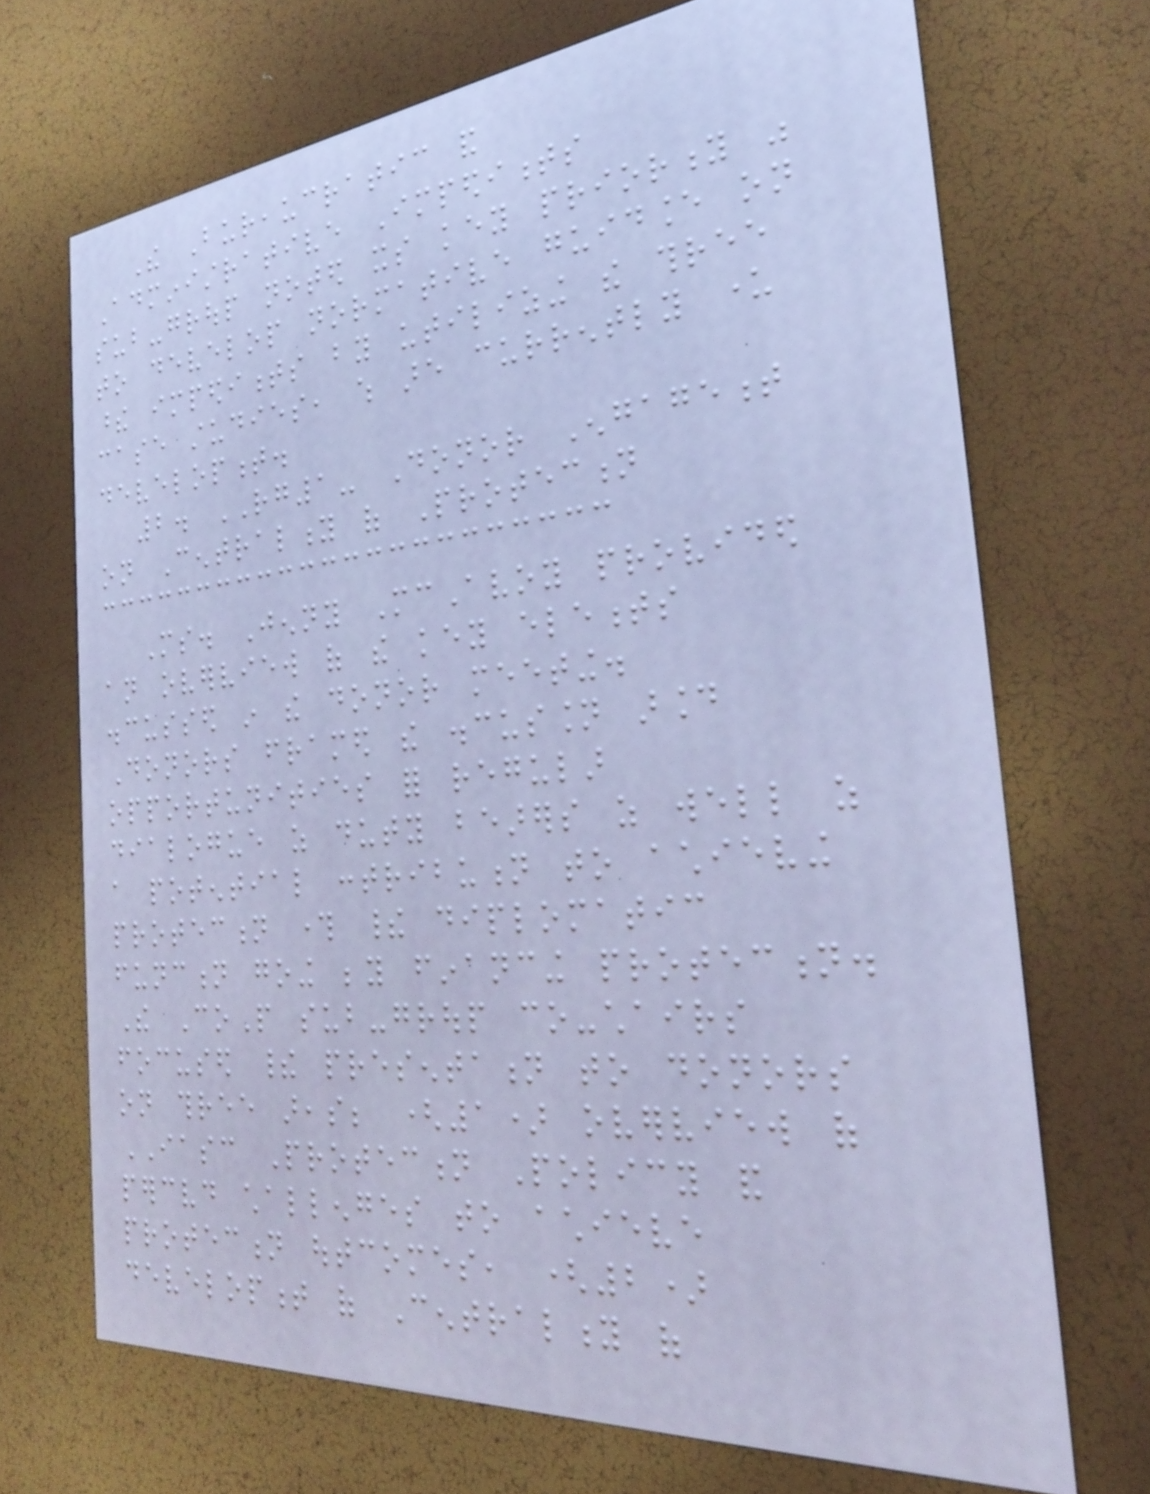The Bureaucratic and
Administrative Impediments
sub-group noted its key priority was
to develop normative guidance on
these impediments by utilizing the three
case studies, which are currently under
development.
2. RG1- Donor Engagement
on Centrality of Protection
Ms. Jenny McAvoy provided
an overview of the key elements
discussed in the donor meeting.
Donors framed the discussion around
opportunities for regular
dialogue as duty bearers as well as
a potential contribution to achieving
protection through their diplomatic
function going beyond financing protection.
The CoP sub-group co-chairs
focused their presentation to donors
on three areas; (1) overview of
IASC Protection Policy and
perceived challenges to achieve
protection outcomes, (2)
development of Centrality of
